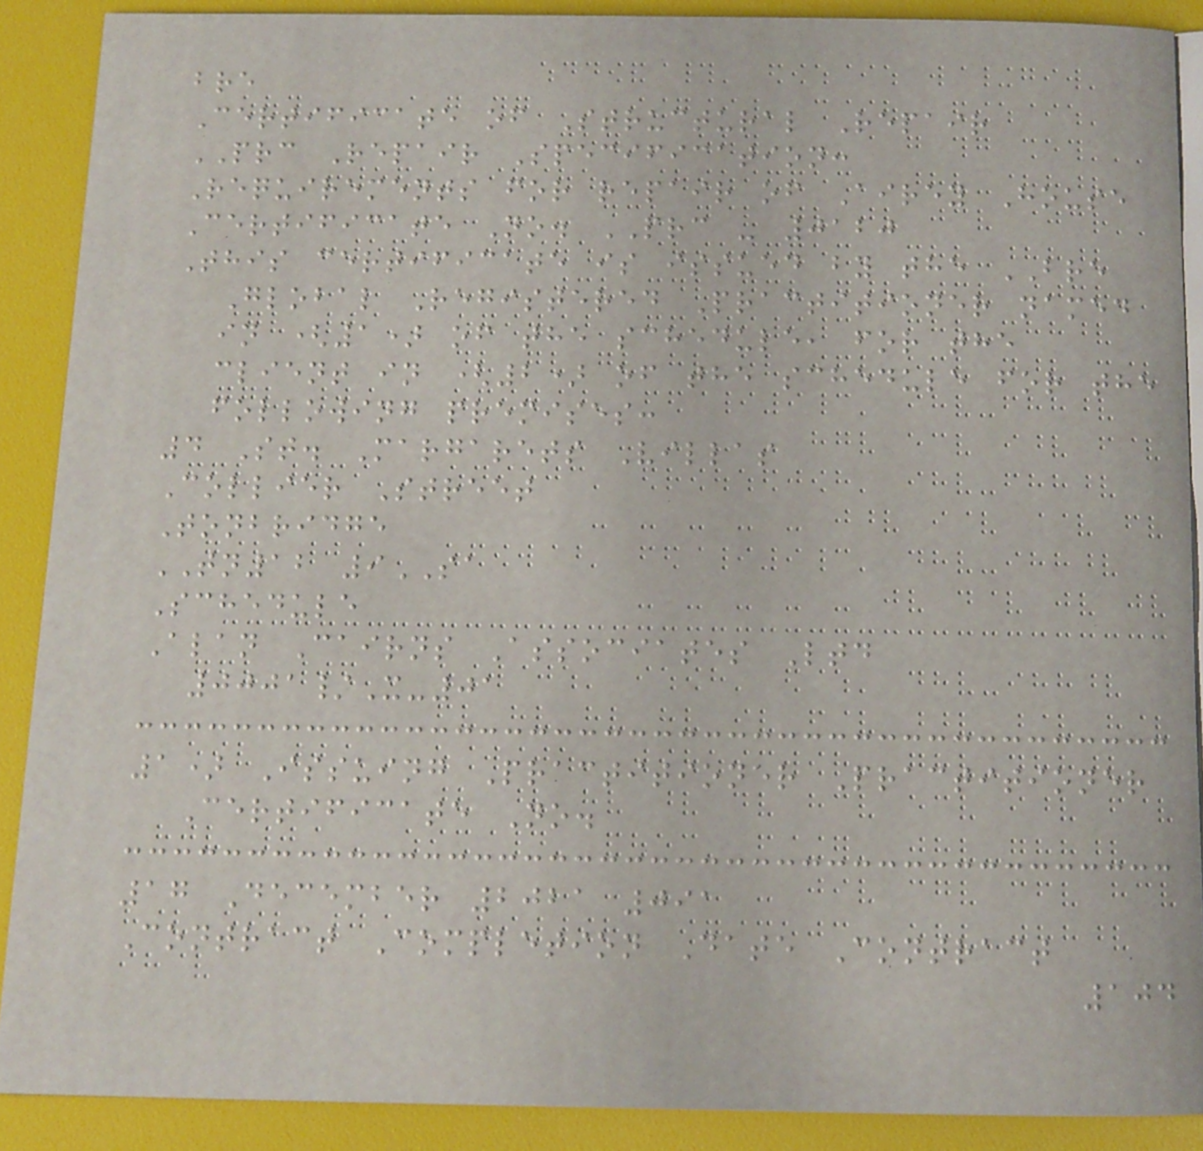bre
Certificate of Structural Repair
PRC Repair Specification:
Requirements for repair of Airey House
Certificate No. PRC - 0120
This certificate is issued by the BRE
Global Registered Practitioner named
in (1) of the schedule, for the
client in (2) of the schedule for the
following premises:
4 St. Margarets Villas
Collier Street
Tonbridge
TN12 9SA
Schedule
Alan Cairns Associates Ltd
0001/X-01
1) Issuing Practitioner Practitioner
Certificate No.
17 December 2021 091
Contract Completion Date Contract
104
